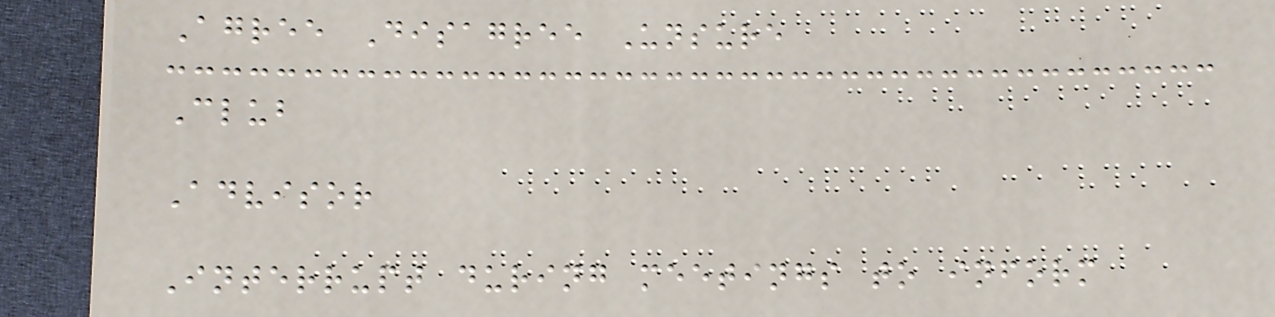Agree Disagree Unsure
Club
Advisor
Interrupt during meetings to inform
